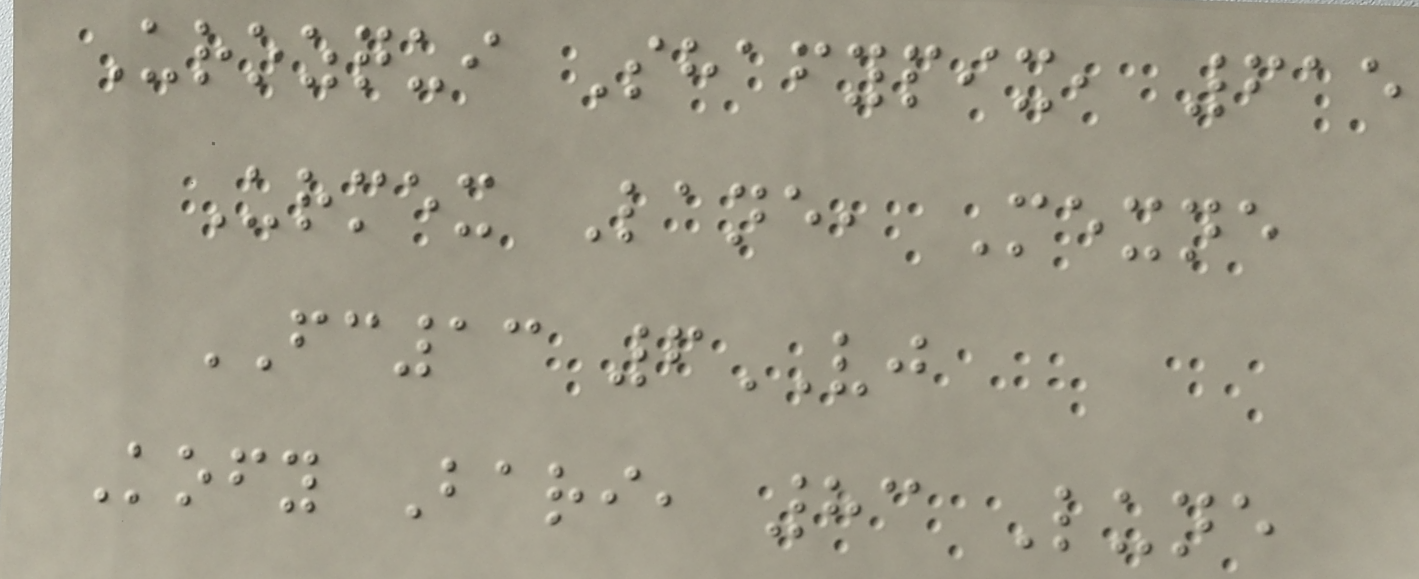Urozqui Shafypix, 615
Urmex Lane, Mexne
FC13 6VJ
Kofy Bari, 83 Lune
